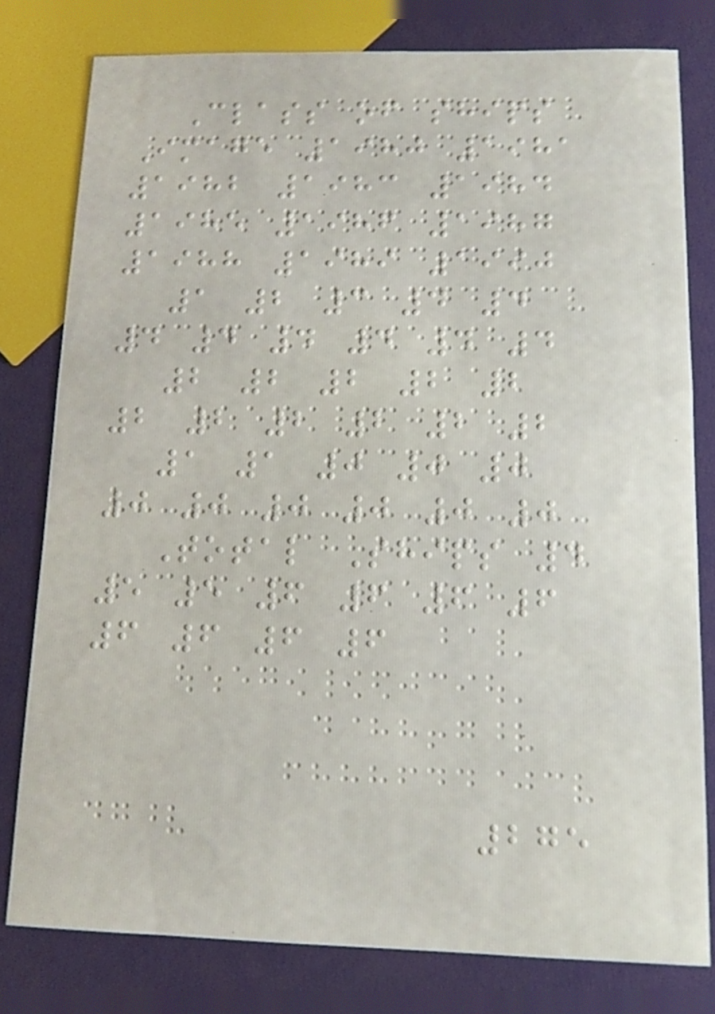Class of ships
Image 1980 1981
1982 1983 1984
1985 1986 1987
1988 1989 1990
1 2 3 4 4
4 4 4 4 4 4
2 2 2 2 2
2 2 2 2 2 2
1 1 0 0 0
0 0 0 0 0 0
Total Ships 4
5 5 6 6 6 6
6 6 6 6
275
